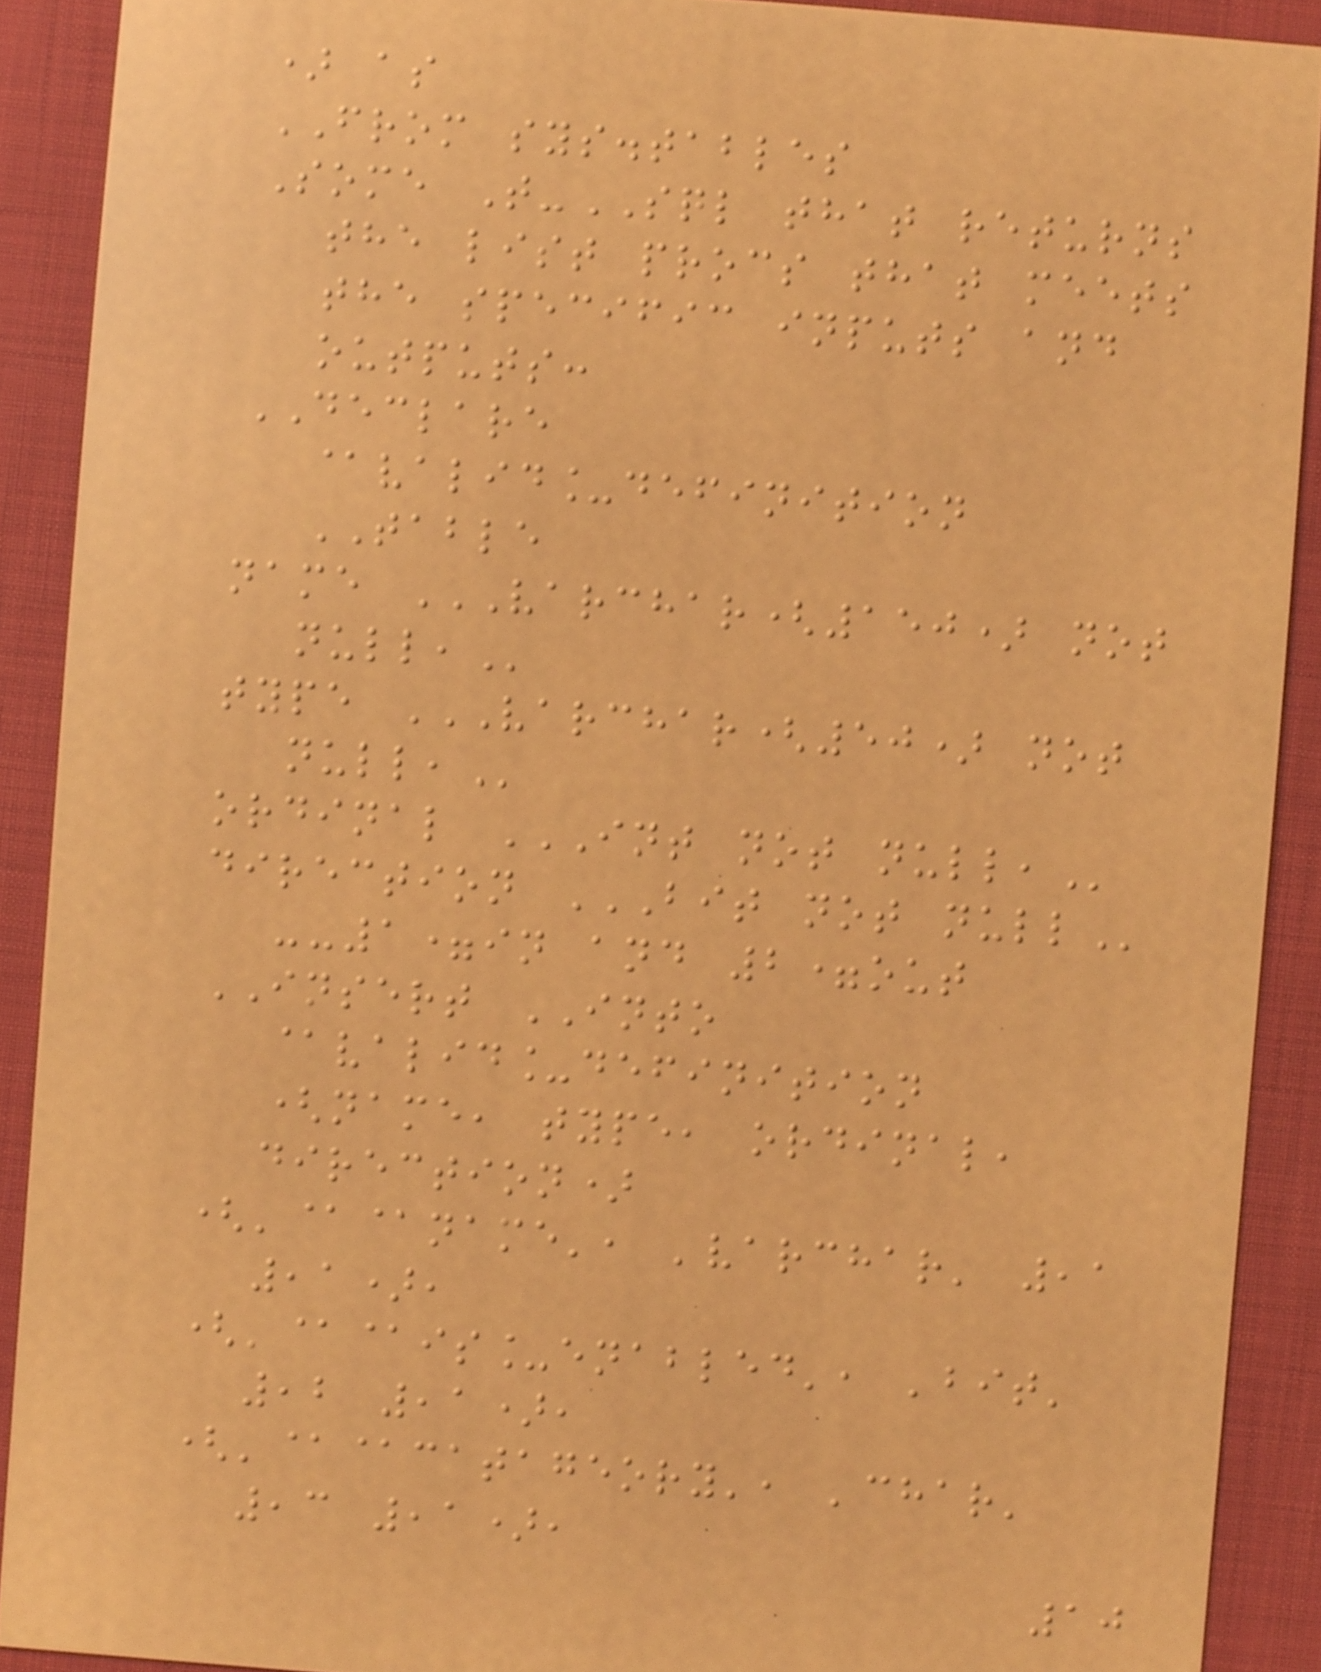) as
FROM sys.tables
Some T-SQL that returns
the list procs that meets
the specific inputs and
outputs:
DECLARE
@valid_definition
TABLE
name VARCHAR(150) NOT
NULL,
type VARCHAR(50) NOT
NULL,
ordinal INT NOT NULL,
direction BIT NOT NULL
--1=in and 2=out
INSERT INTO
@valid_definition
(name, type, ordinal,
direction)
('@@name', 'varchar' ,1
,1),
('@@is_enabled', 'bit'
,2 ,1),
('@@catageory', 'char'
,3 ,1),
10
